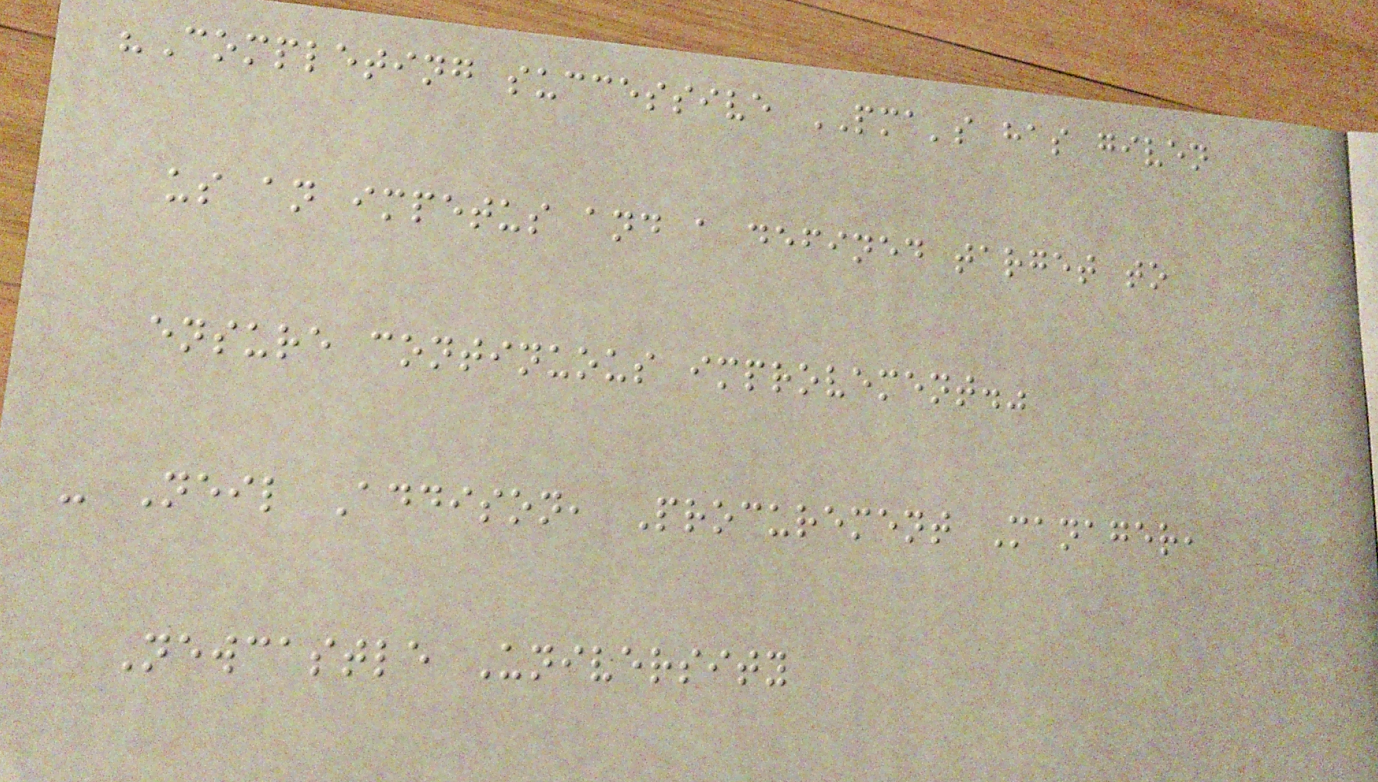"Completing successive PMA's has given
us an impetus and a defined target to
ensure continuous improvement."
- Neil Addison, Procurement Manager,
Newcastle University
